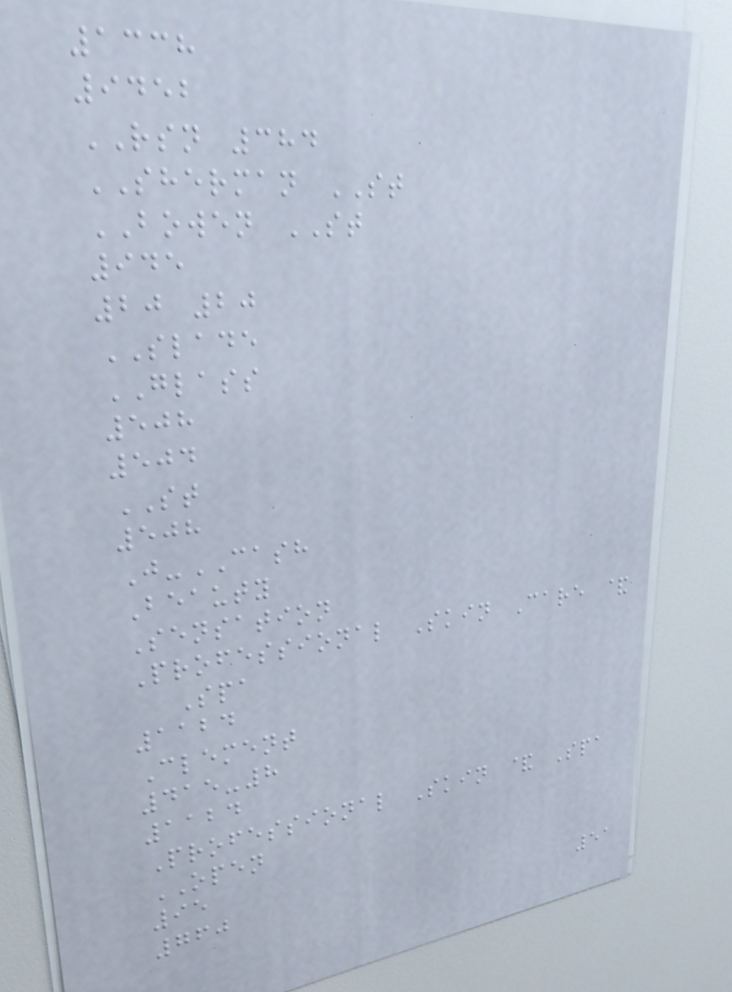1338
9452
RSN 384
SHERMAN ST
BOWEN ST
945
20 20
SLADE
GLASS
508
504
ST
508
J-CASH
Beauty
Sensation
Professional Skin Care &
Spa
1124
Clement
415-8
1124
Professional Skin & Spa
OPEN
95
760
51
